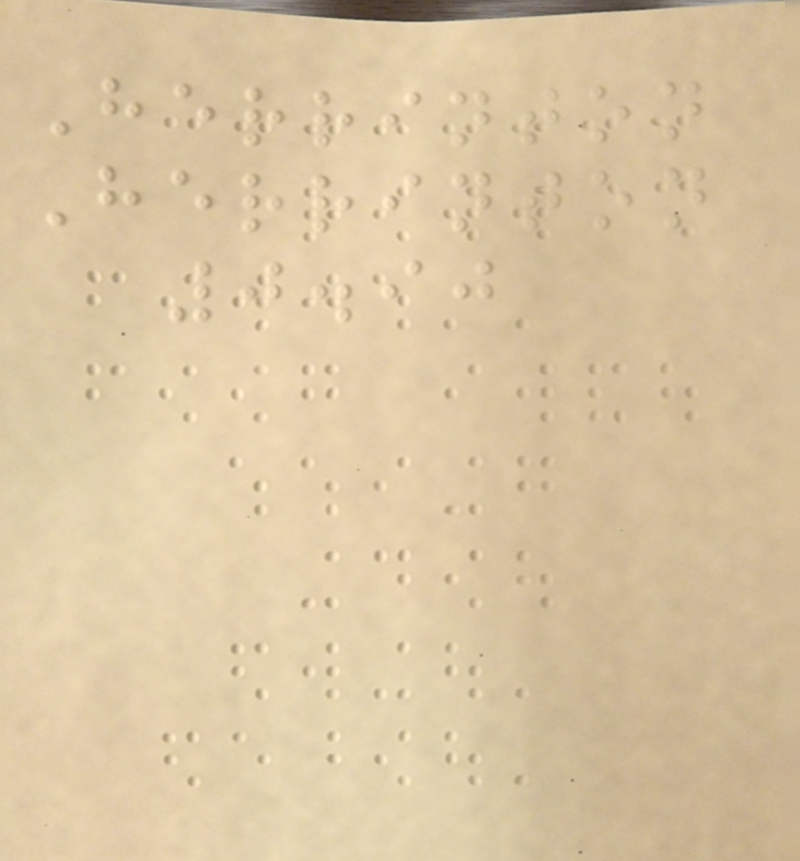Herrinton
Herrinton
0.90
